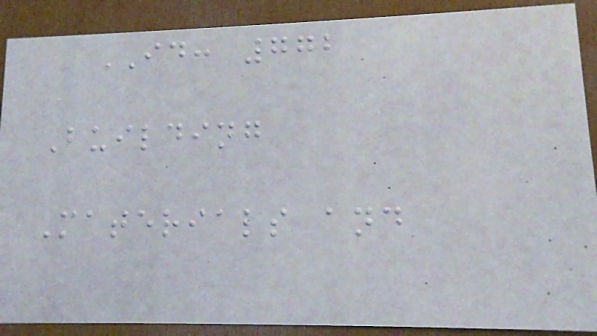ID: 772
Building
Materials and
